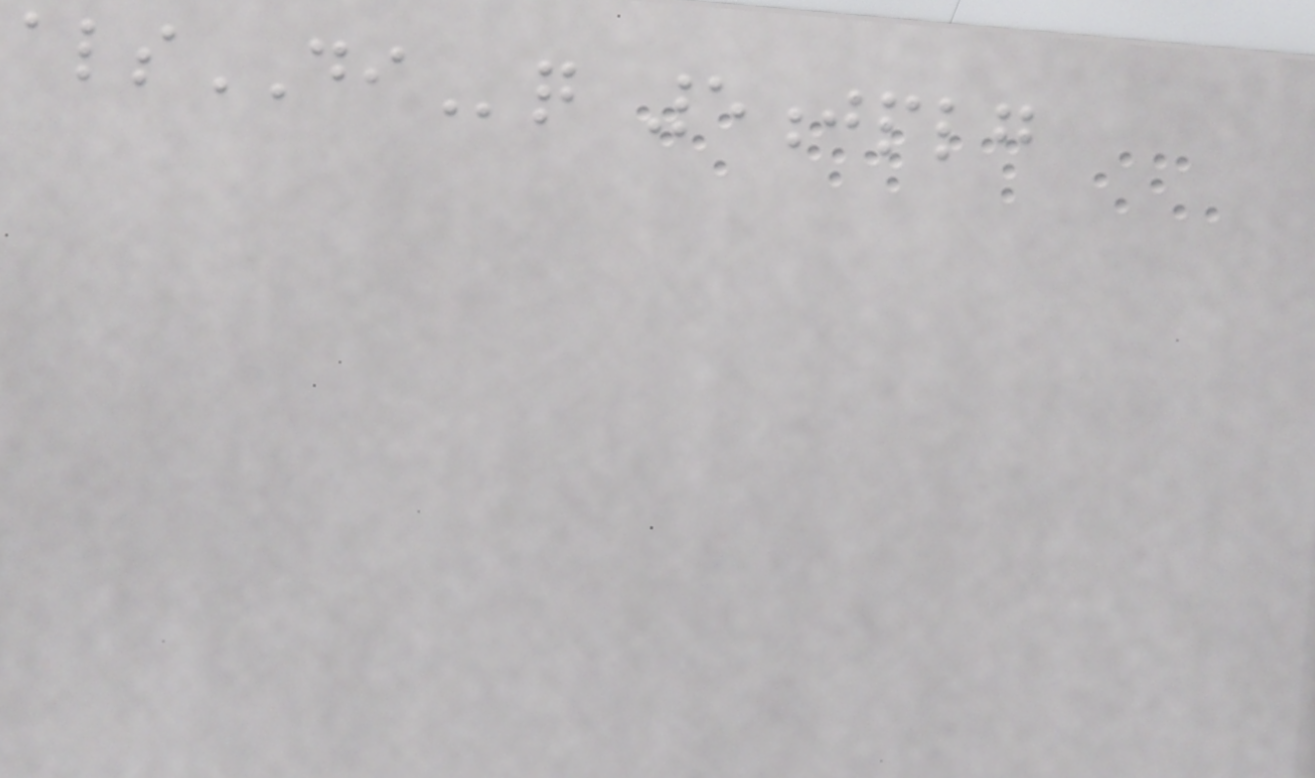alsDIq 5jplg
